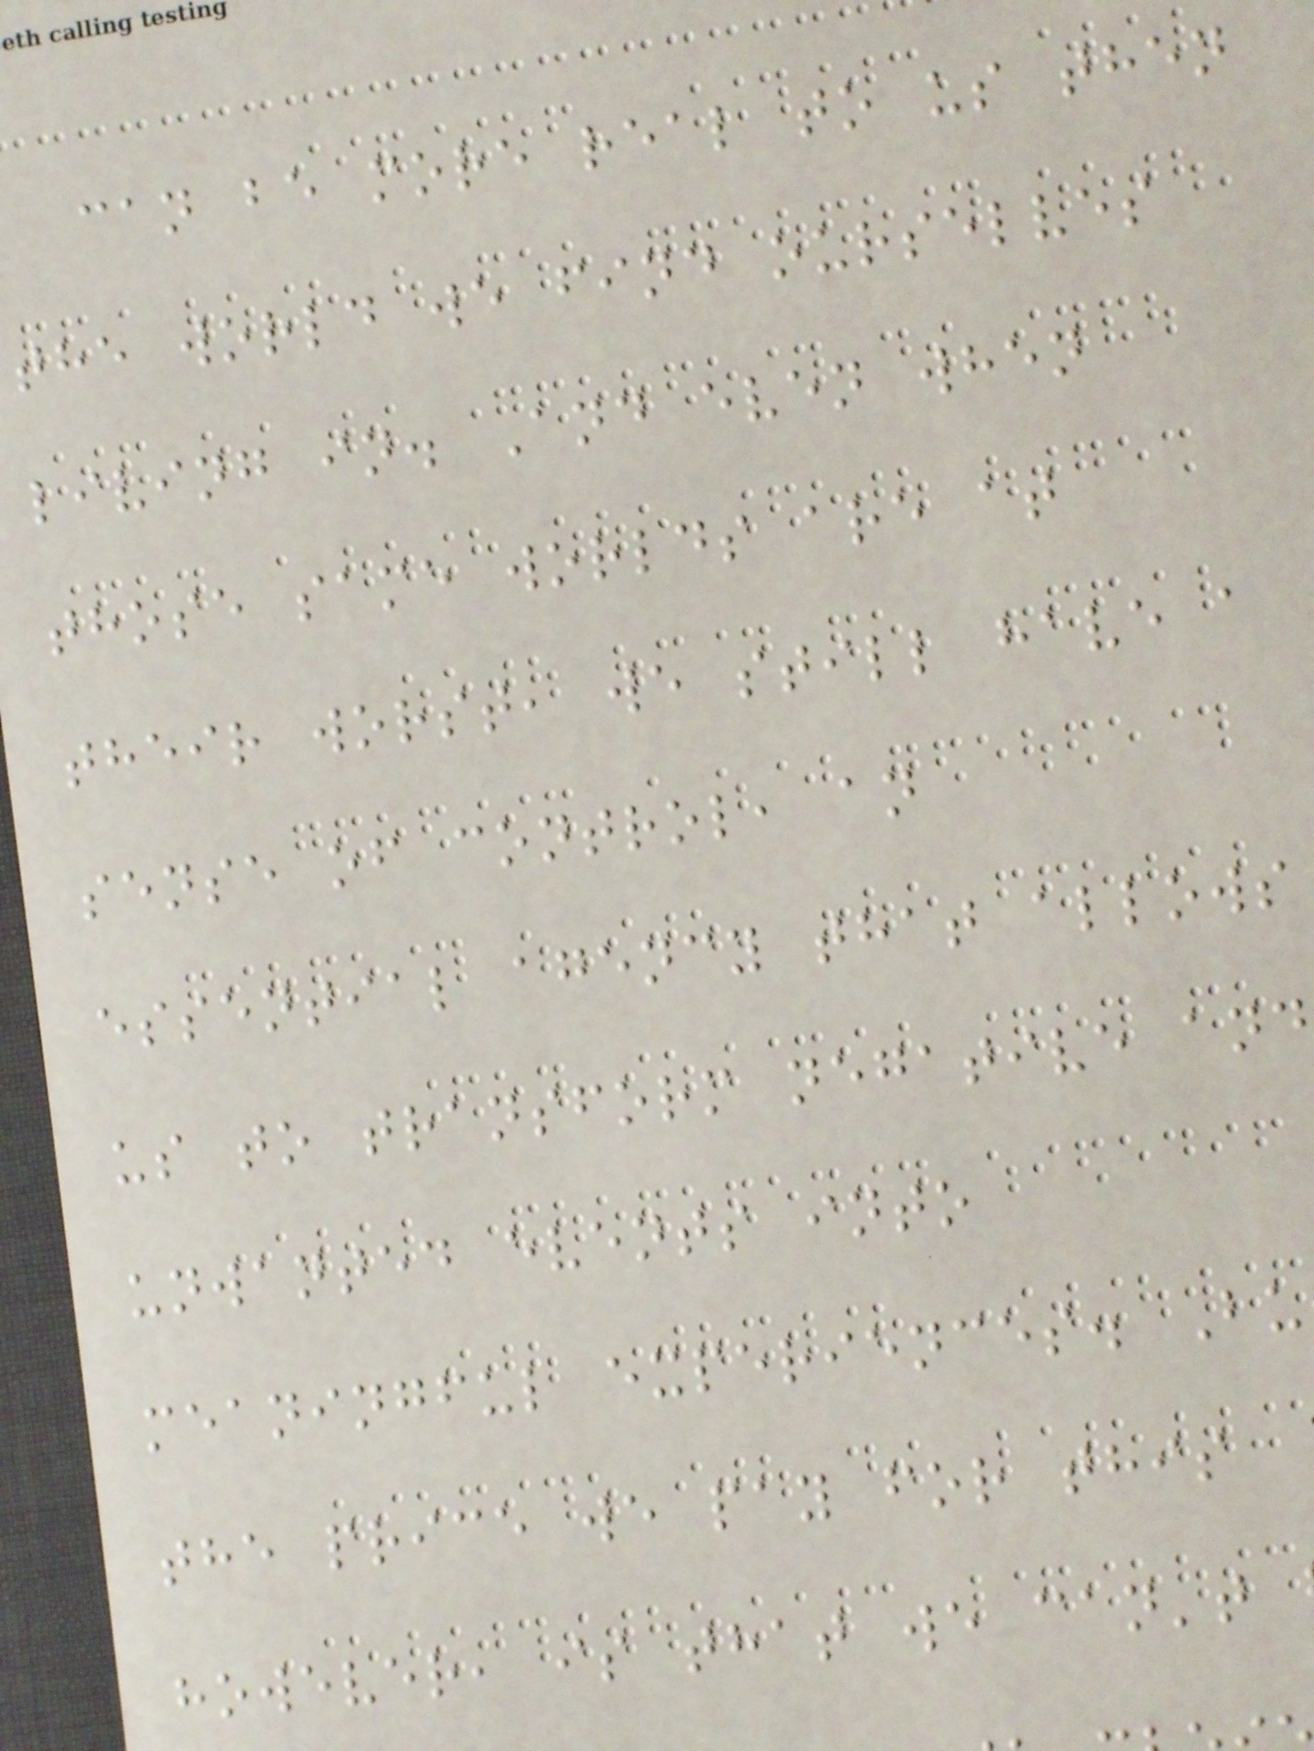can be more real to us then
the world we find ourselves
living in. And even when
those same worlds are at
their worst, we still have a
sense of control, an
essential agency that allows
us to transform negative and
unwanted events into
meaningful experiences. Bu
the price we pay for this
however, is that we can't
